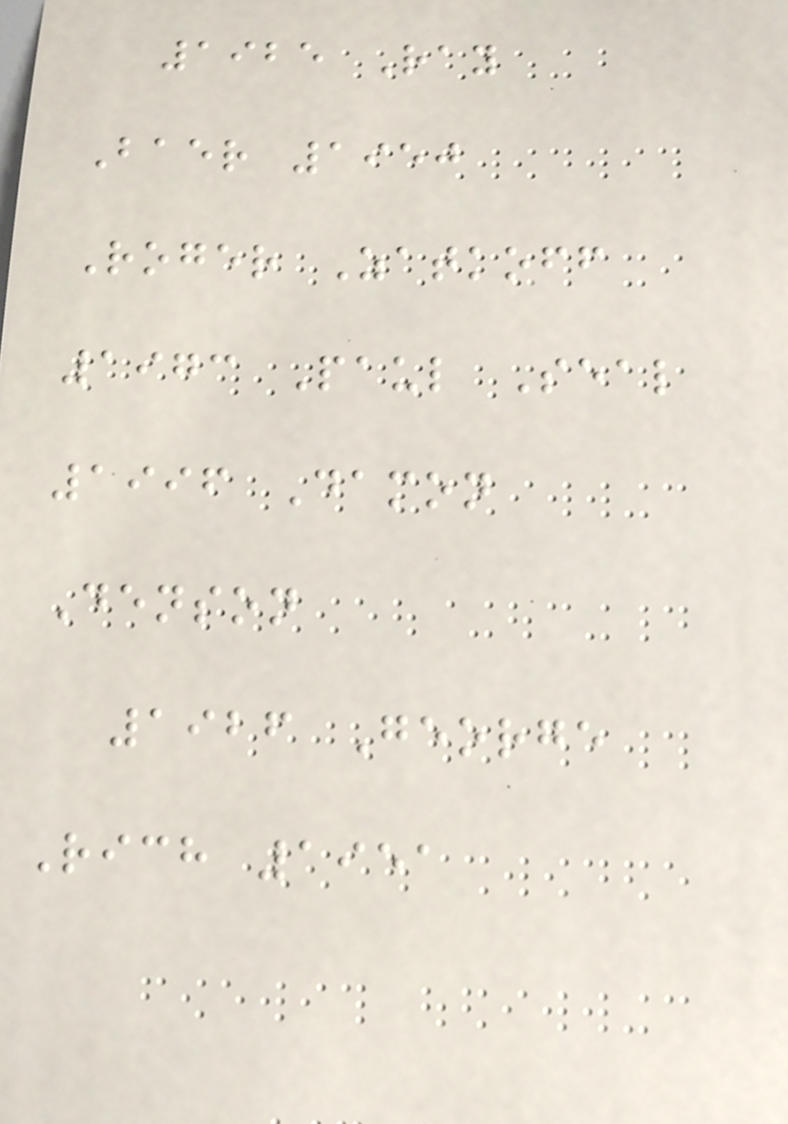1925 Ray
Baer 1950
Roger Zatkoff
1973 Paul Seal
1996 Damon
Denson
1926 George
Rich 1951
